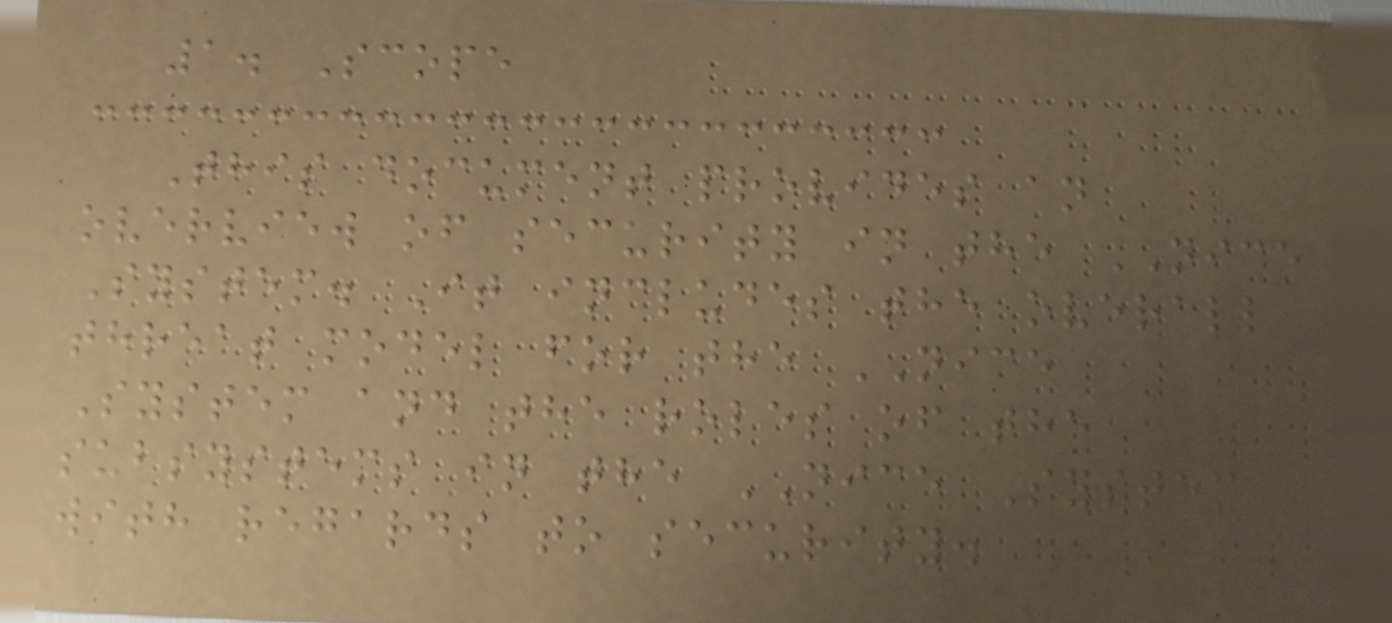1. Scope
This document provides an
overview of security in the NICE
System. It includes the overall
threat model for the NICE
System and the roles of the
subsystems in the NICE System
with regards to security.
